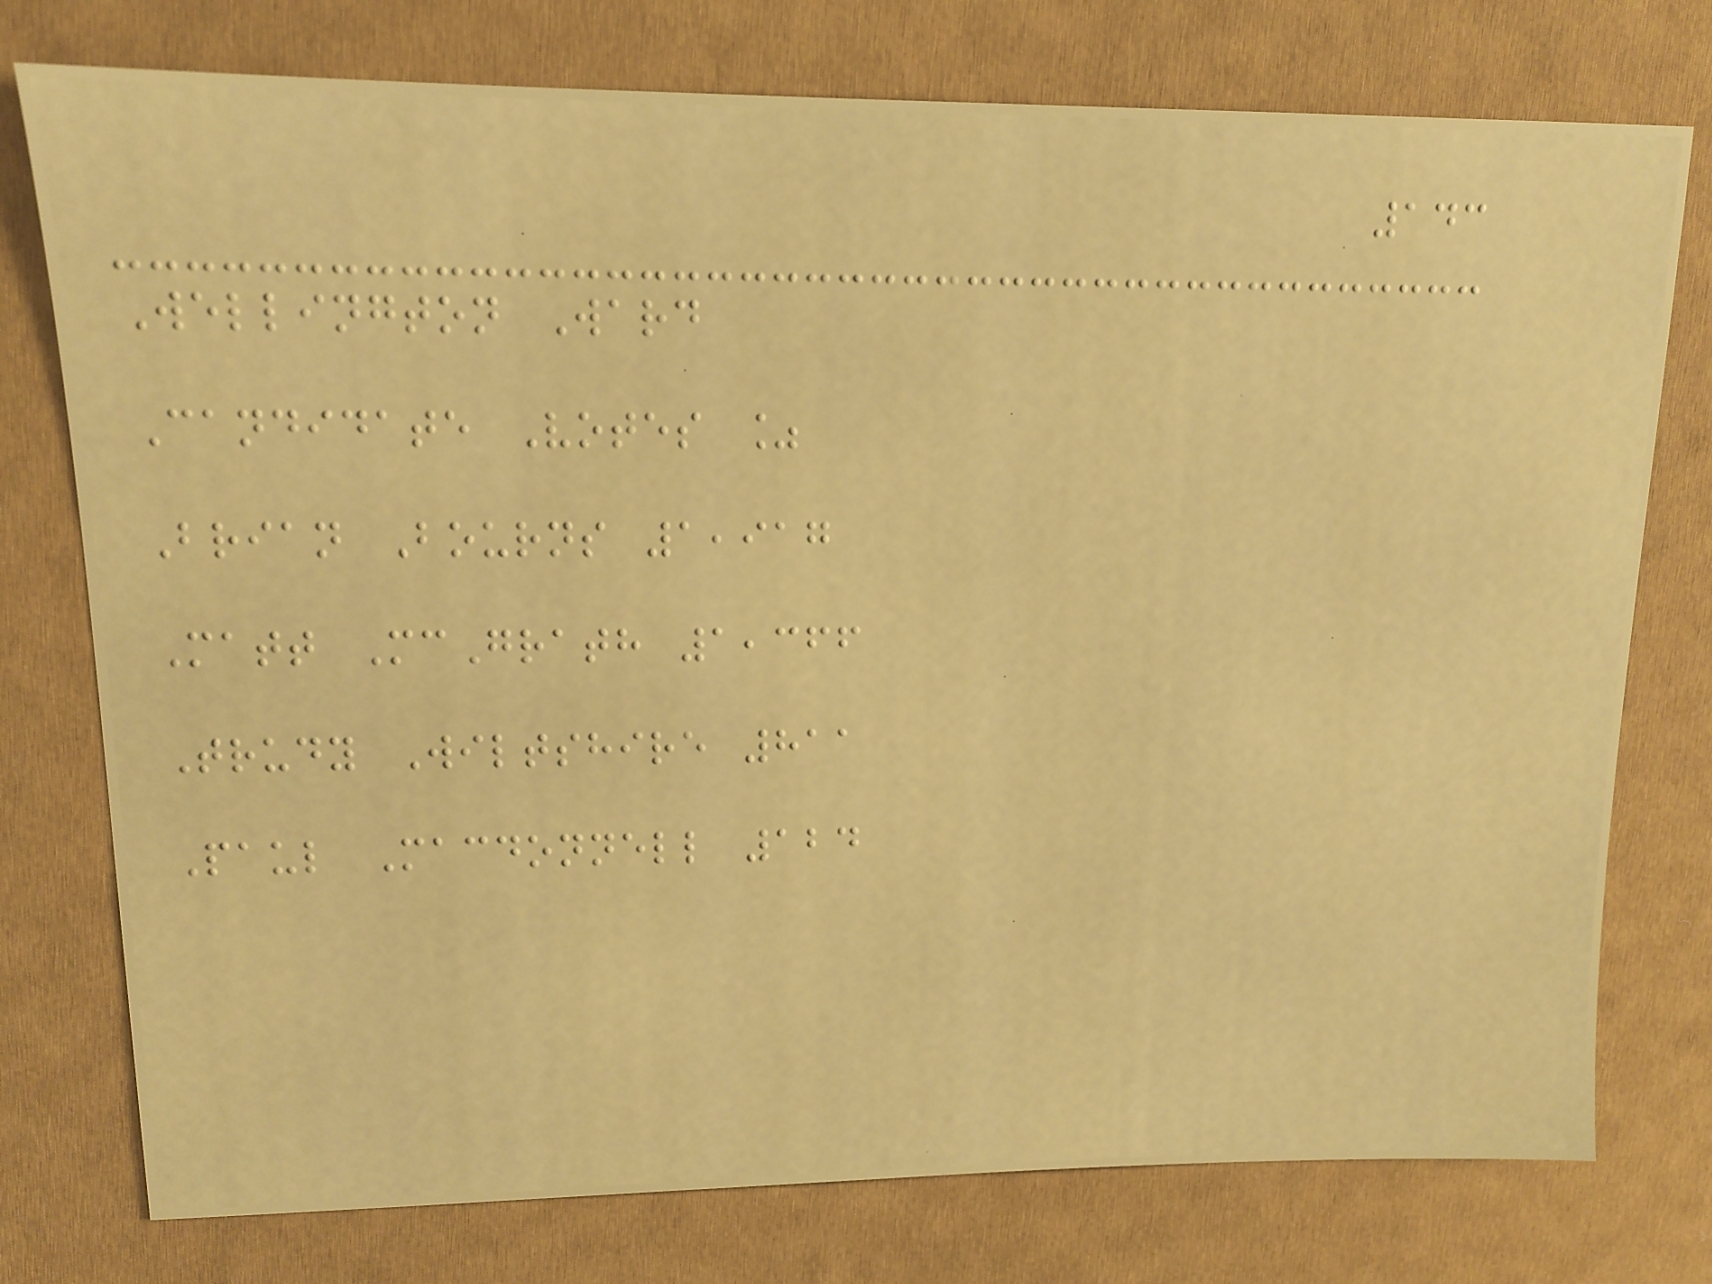143
Wellington Ward
Candidate Votes %
Brian Bourns 1,917
Matt McGrath 1,366
Trudy Wiltshire 811
Paul Macdonnell 124
